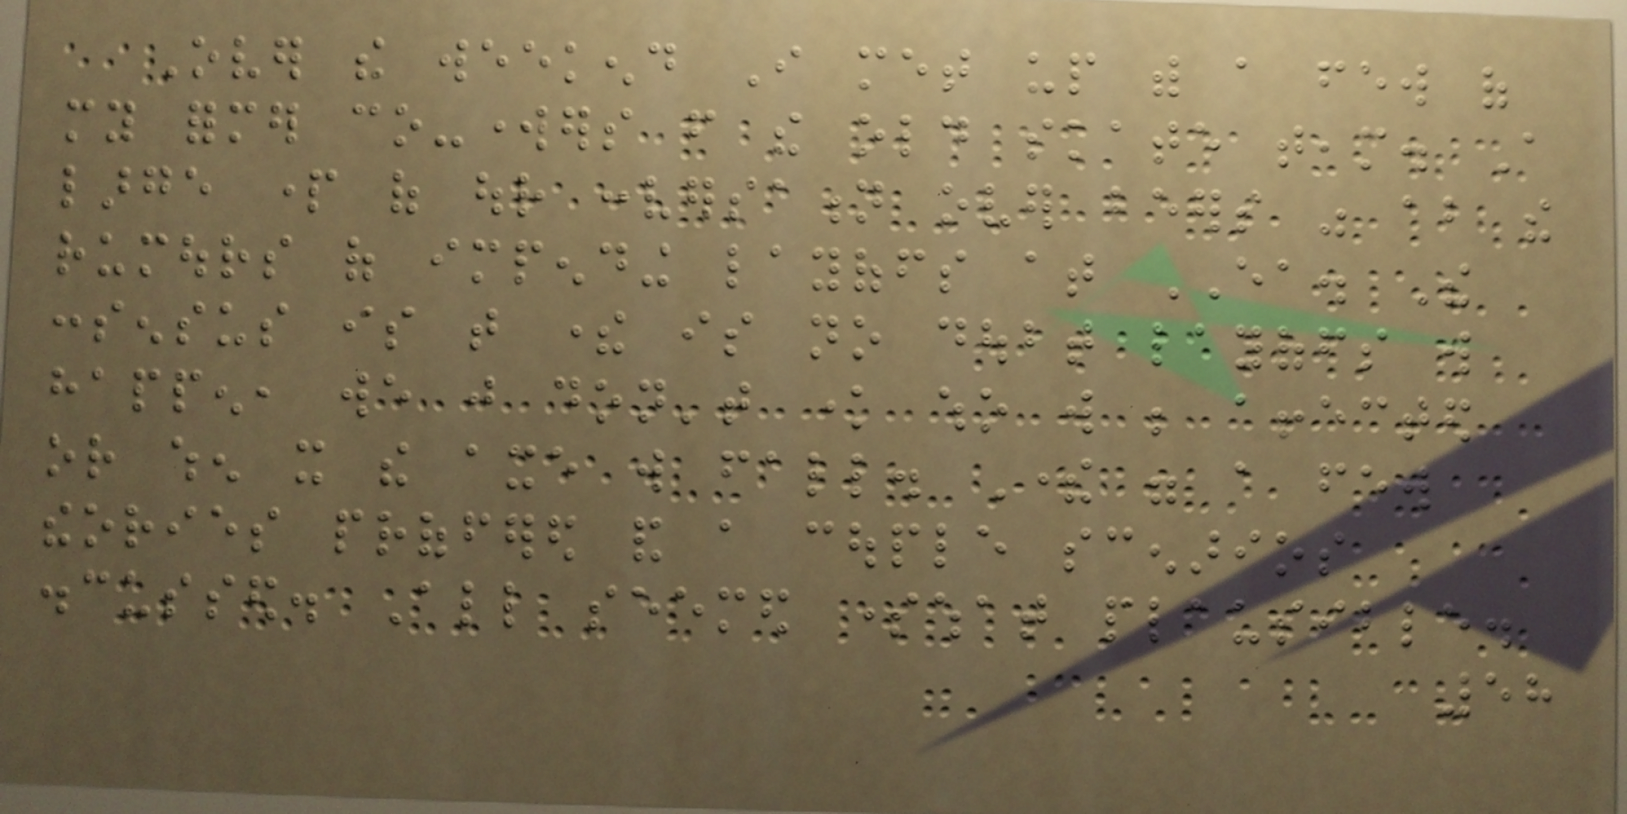Over the weekend I met up with a few of
my former co-workers from the old skate team. A
large part of our conversation over beers was about the
rumours of impending layoffs at EA. The
consensus is that there is no doubt layoffs will
happen, we just don't know who will be affected
or when it the axe will fall. There were a few
theories proffered and a couple scenarios
discussed. All seemed somewhat plausible.
58
